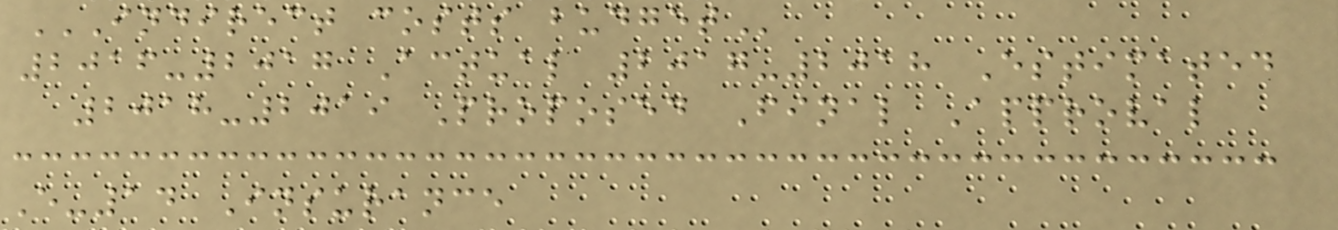INDIRECT COSTS BUDGET
2016-2017 Actual 2017-2018 Estimated
2018-2019 Proposed Final Approval
E-14 Insurance
